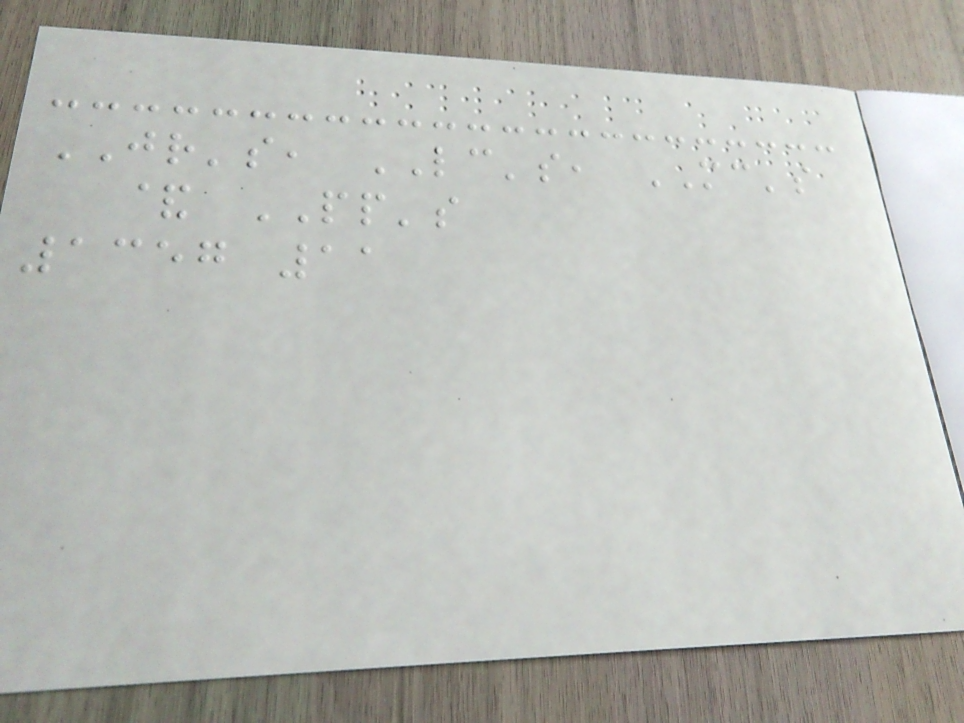JR's, LC's, MC's
& PP's
1357 11
